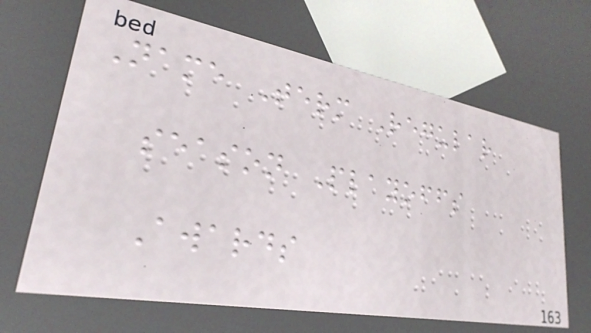Name Term Regular
season Playoffs
Awards
